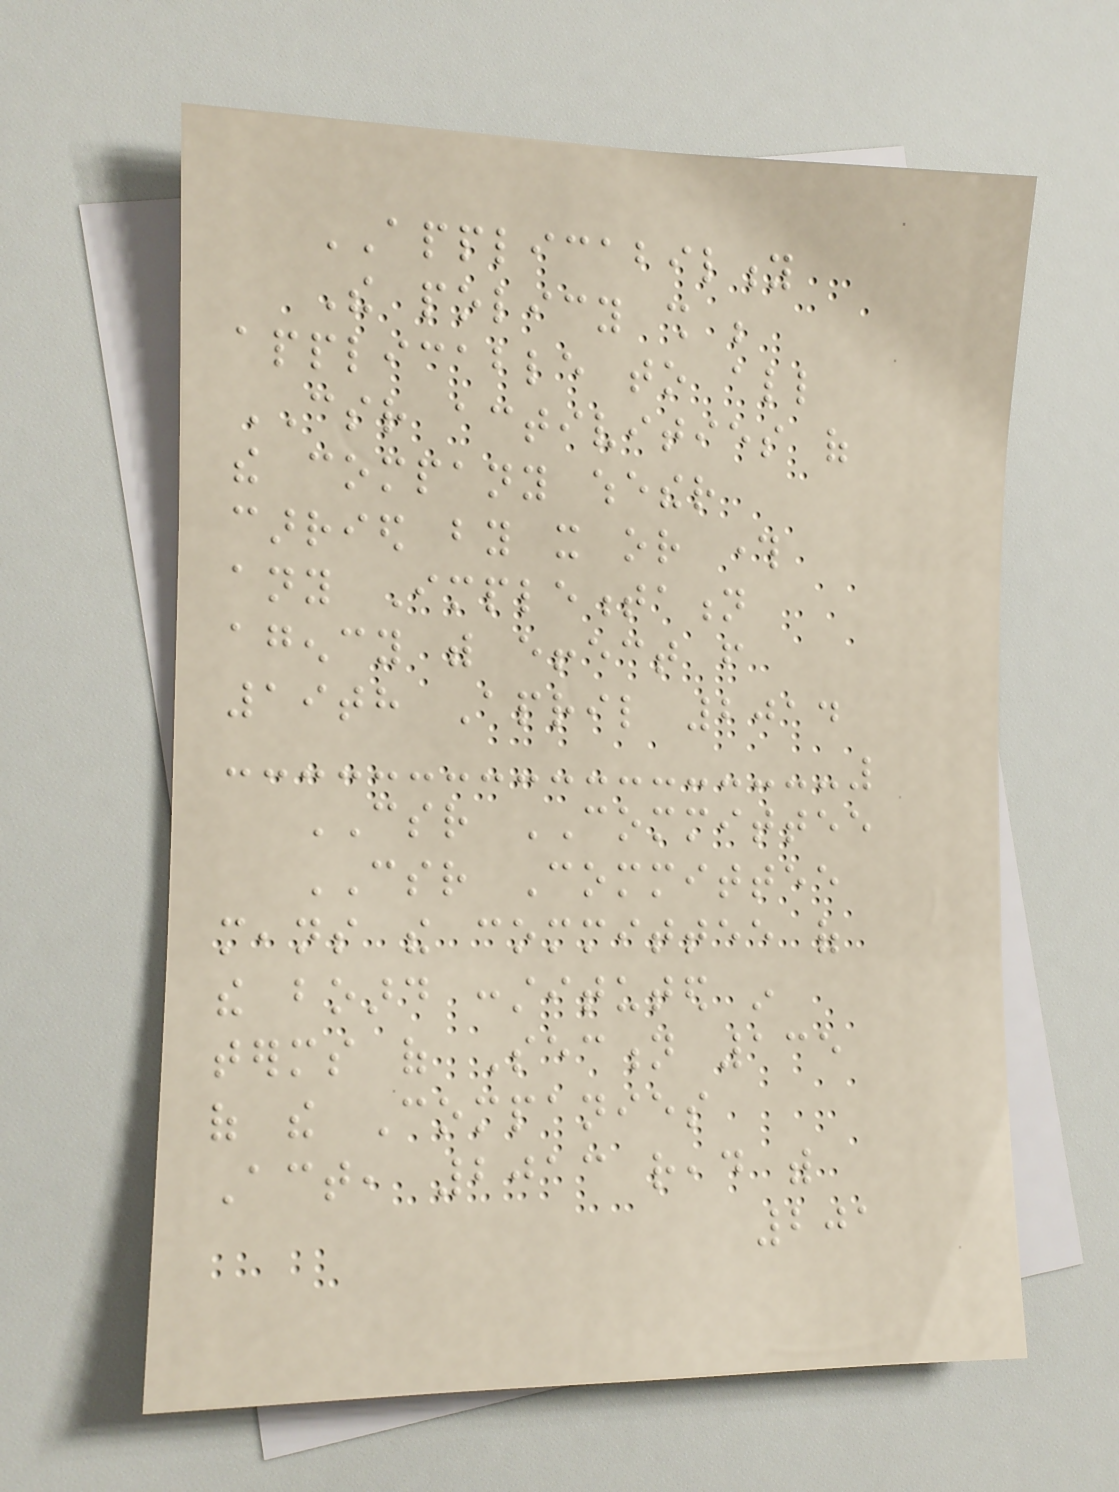APPLICABILITY
The policy shall be
applicable to all
CSR activities of
the company whether
carried by it or through
any Implementation
agency with effect from
19th April 2014
CSR COMMITTEE
CSR Committee
means the committee of
the board constituted in
terms of Section 135
of the Companies
Act, 2013 read with
201
